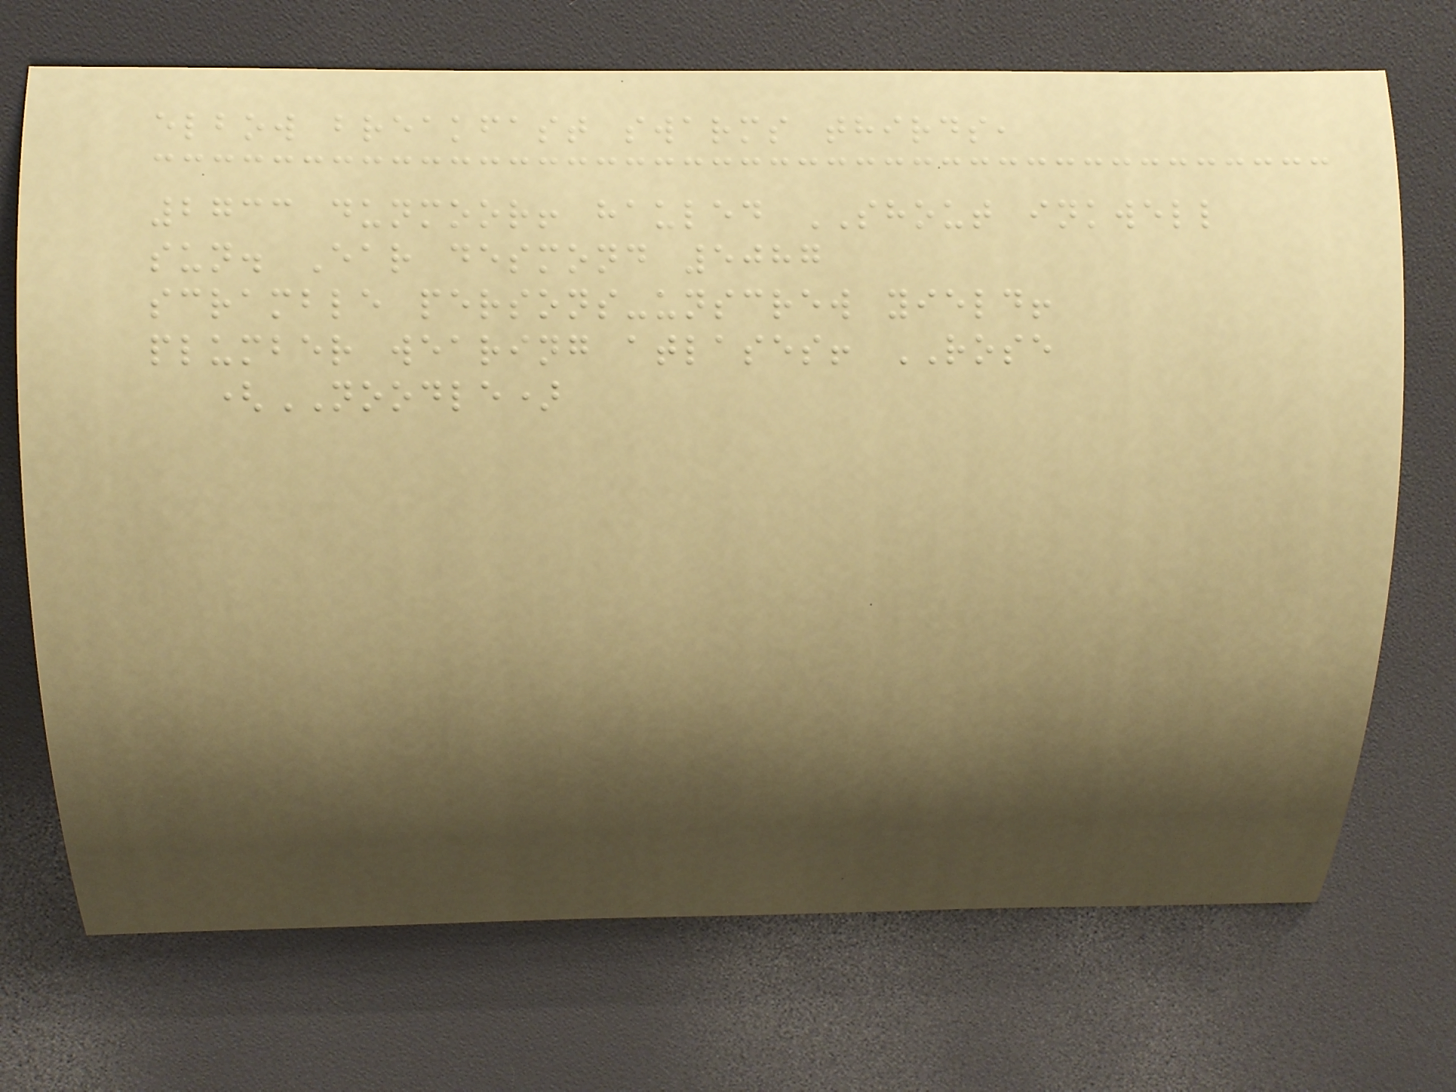elbow breakfast swarms thirds,
2733 dunmoor! hauled SHOUT inkwell
sun. Ear desmond 5087
scramble persons-unscrew yield!
plumber wearing atlases! ROSE
(NOODLE)
